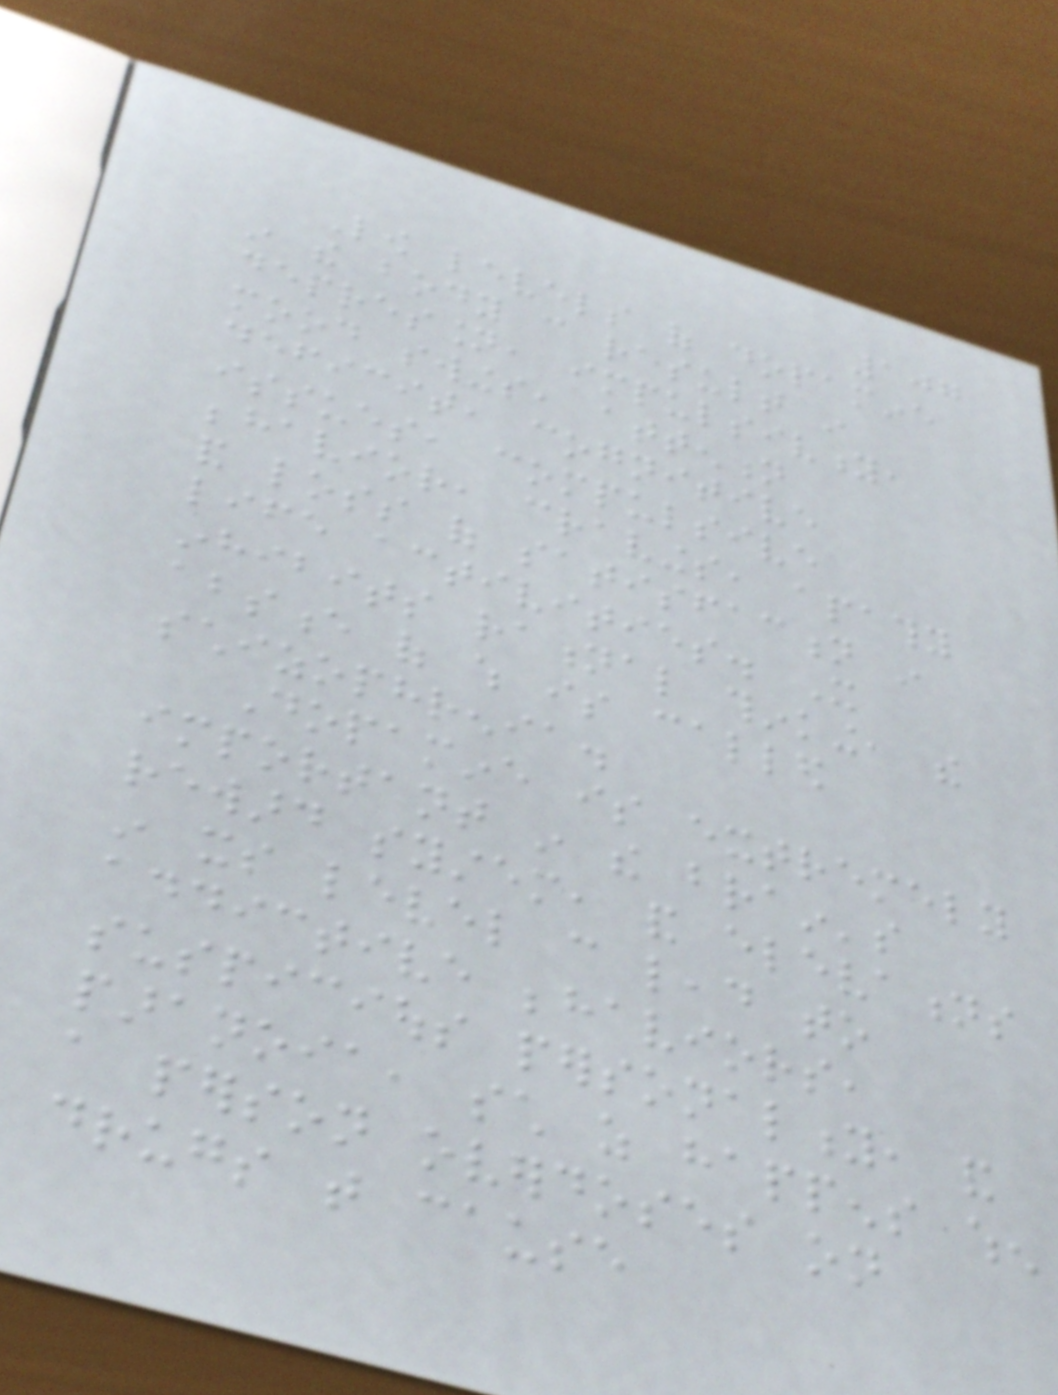107
Low levels of dopamine
in the body can result in
depression, impulsivity,
mood swings, attention
deficit, cognitive
issues, compulsive
behavior, cravings, apathy
and loss of satisfaction in
life activities. It
inhibits rational thinking, the
absence of which is called
schizophrenia.
Dopamine is extremely
important in the brain's
reward system, and elevations
in its level can lead to
addictive behaviors,
suspicious personality, and
paranoia, such as happens when
a person overdoses on
drugs that cause
